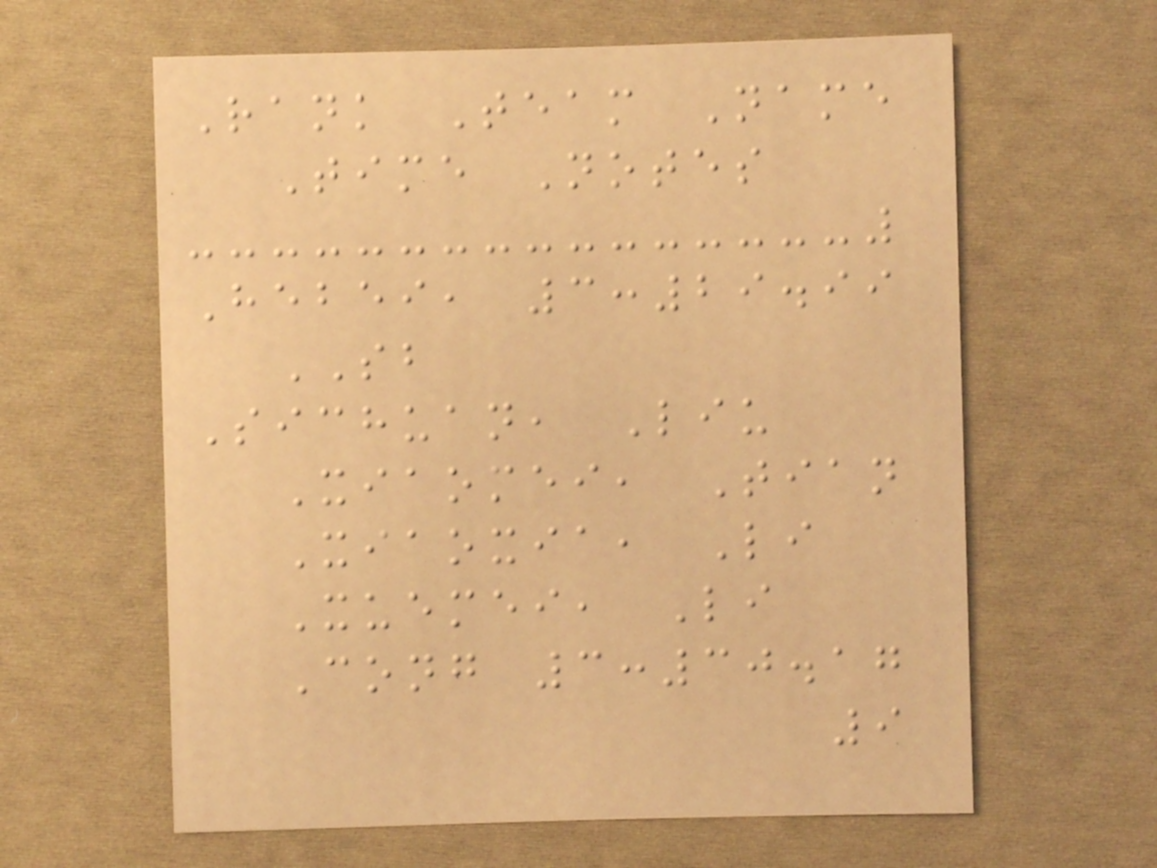Rank Team Name
Time Notes
Hebei, 3:29.99
SB
Sichuan, Liu
Xiaomei, Tian
Xiaoxia, Li
Xuemei, Li
Cong 3:30.17
9
